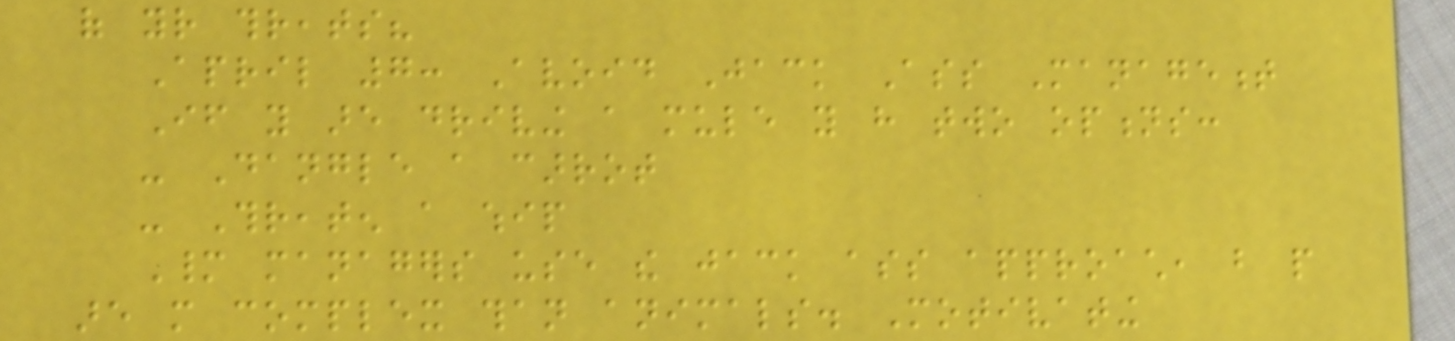of your threats?
April 7: Avoid Jack Ass Management
If you are driving a mule you have two options:
- Dangle a carrot
- Threaten a whip
Many managers use the jack ass approach, but people
are more complex than animals. Motivating
